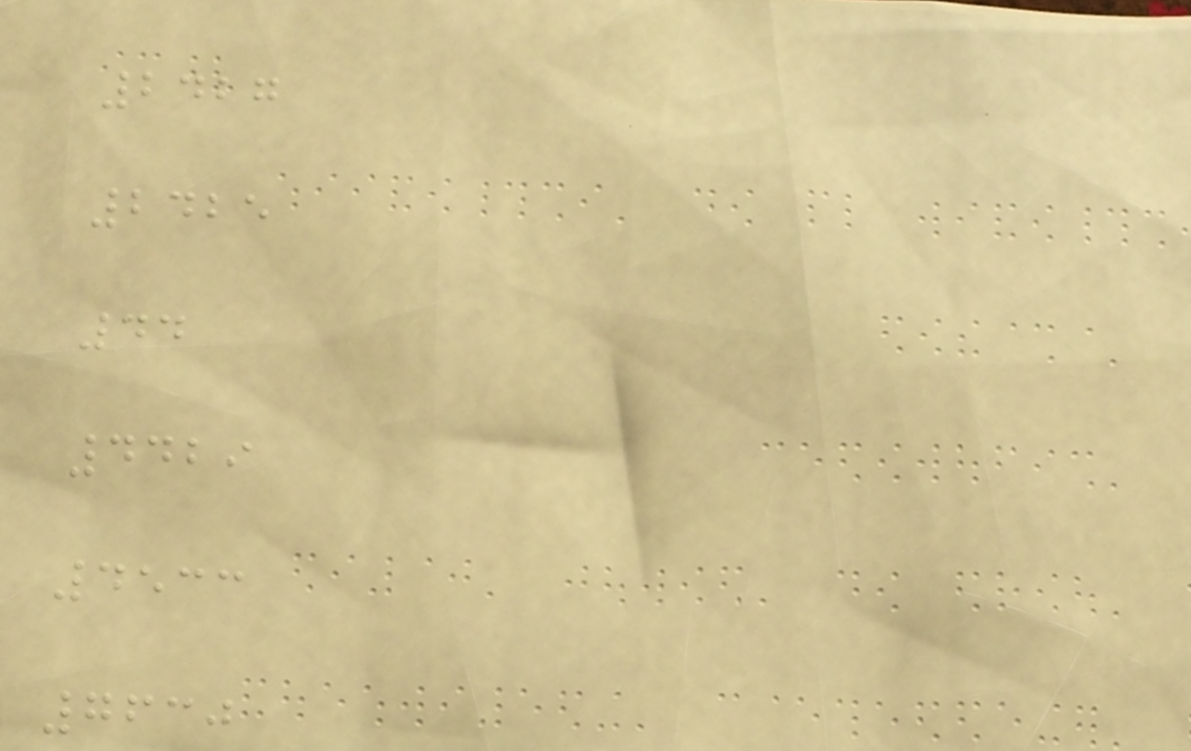2427
2425
44
4429
4533
7630
